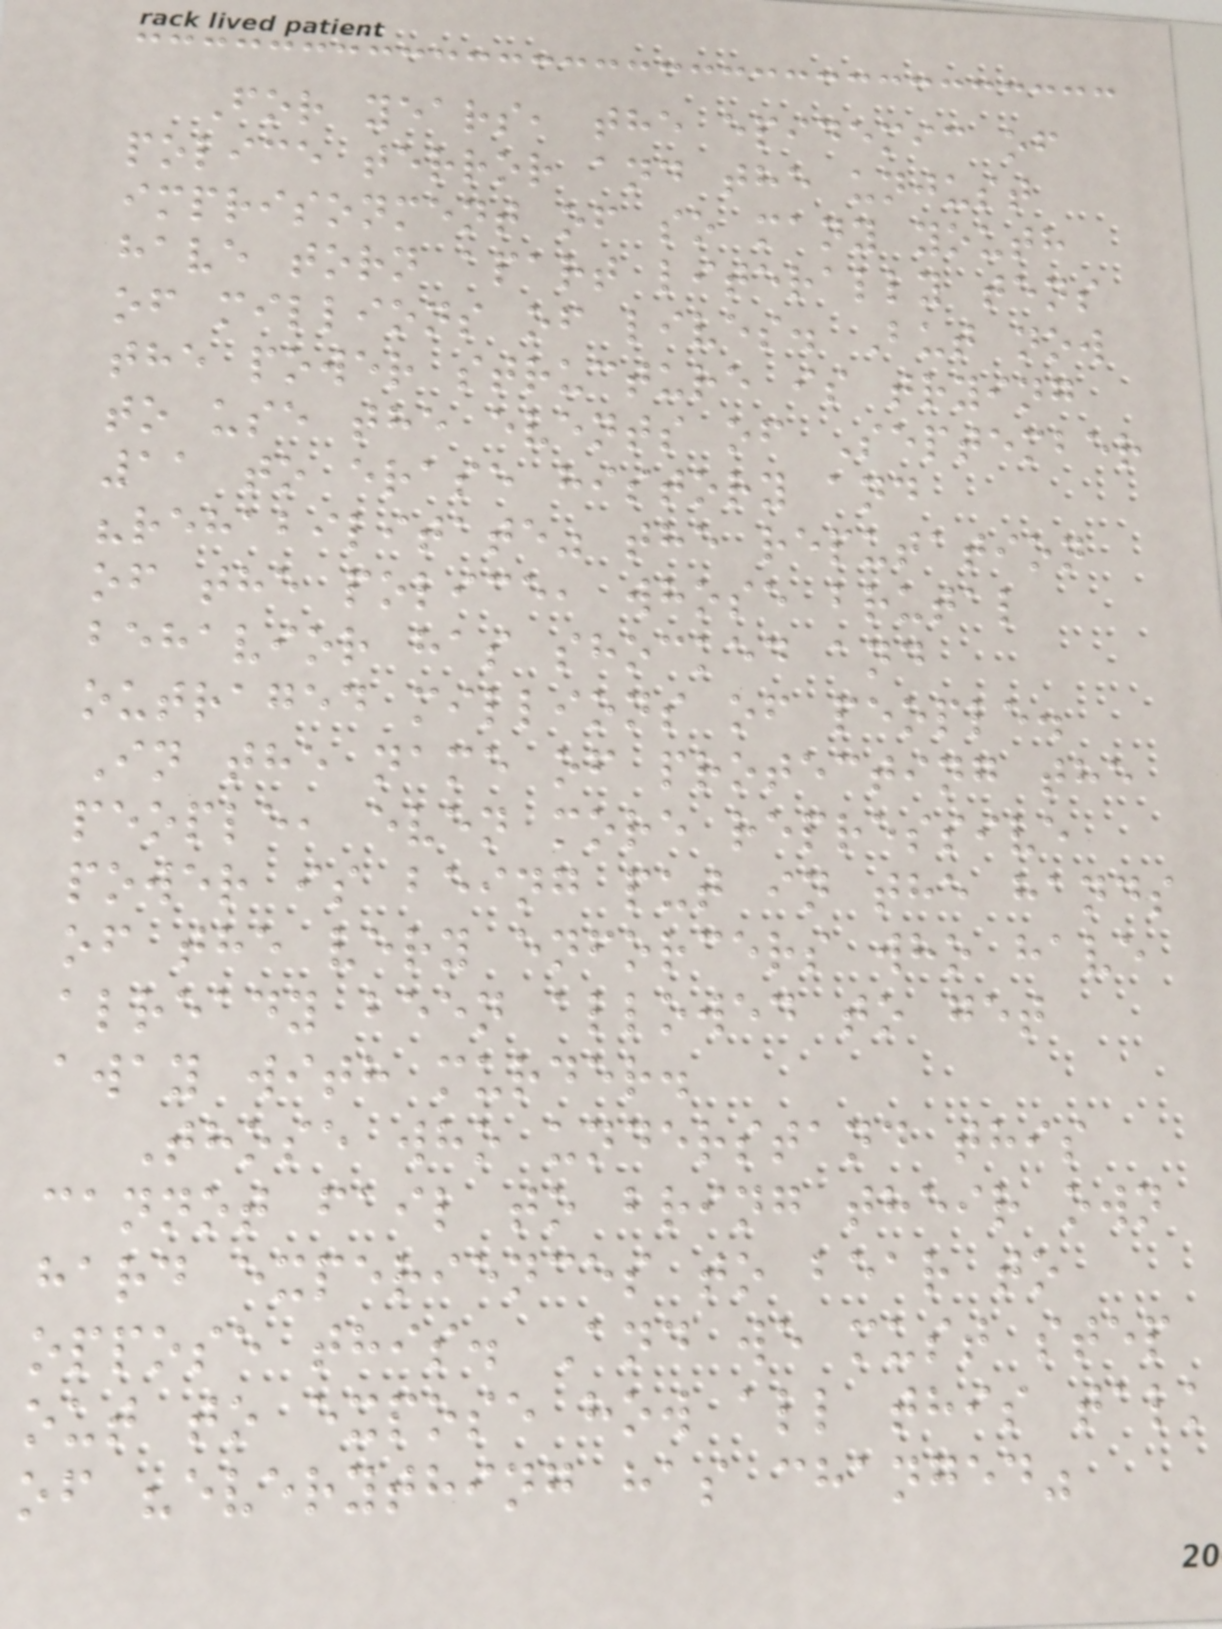For years, the epidemic of
police terror and the unjust
imprisonment of so many youth
have torn apart literally tens
of millions of lives. But now
the power structure is trying
to use the events of September
11 to erase history and
"rehabilitate" the reputation
of the police, whose brutal
behavior has shocked and
outraged millions of people.
In the name of protecting the
people, even more repressive
power is being put in the hands
of the very enforcers who have
already been allowed to get
away with murder.
Those who understand this
cannot fail to bring their own
hard experiences to bear to
oppose this. And we must step
out to expose how all this talk
of "everything has changed"
